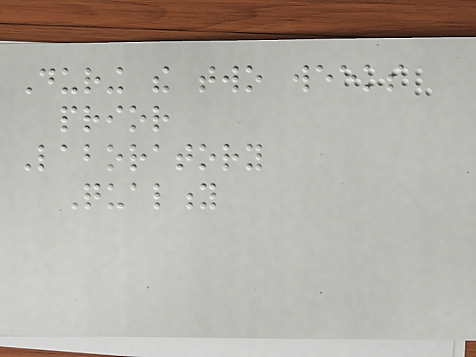During the two weeks
prior
Laboratory
Quality
